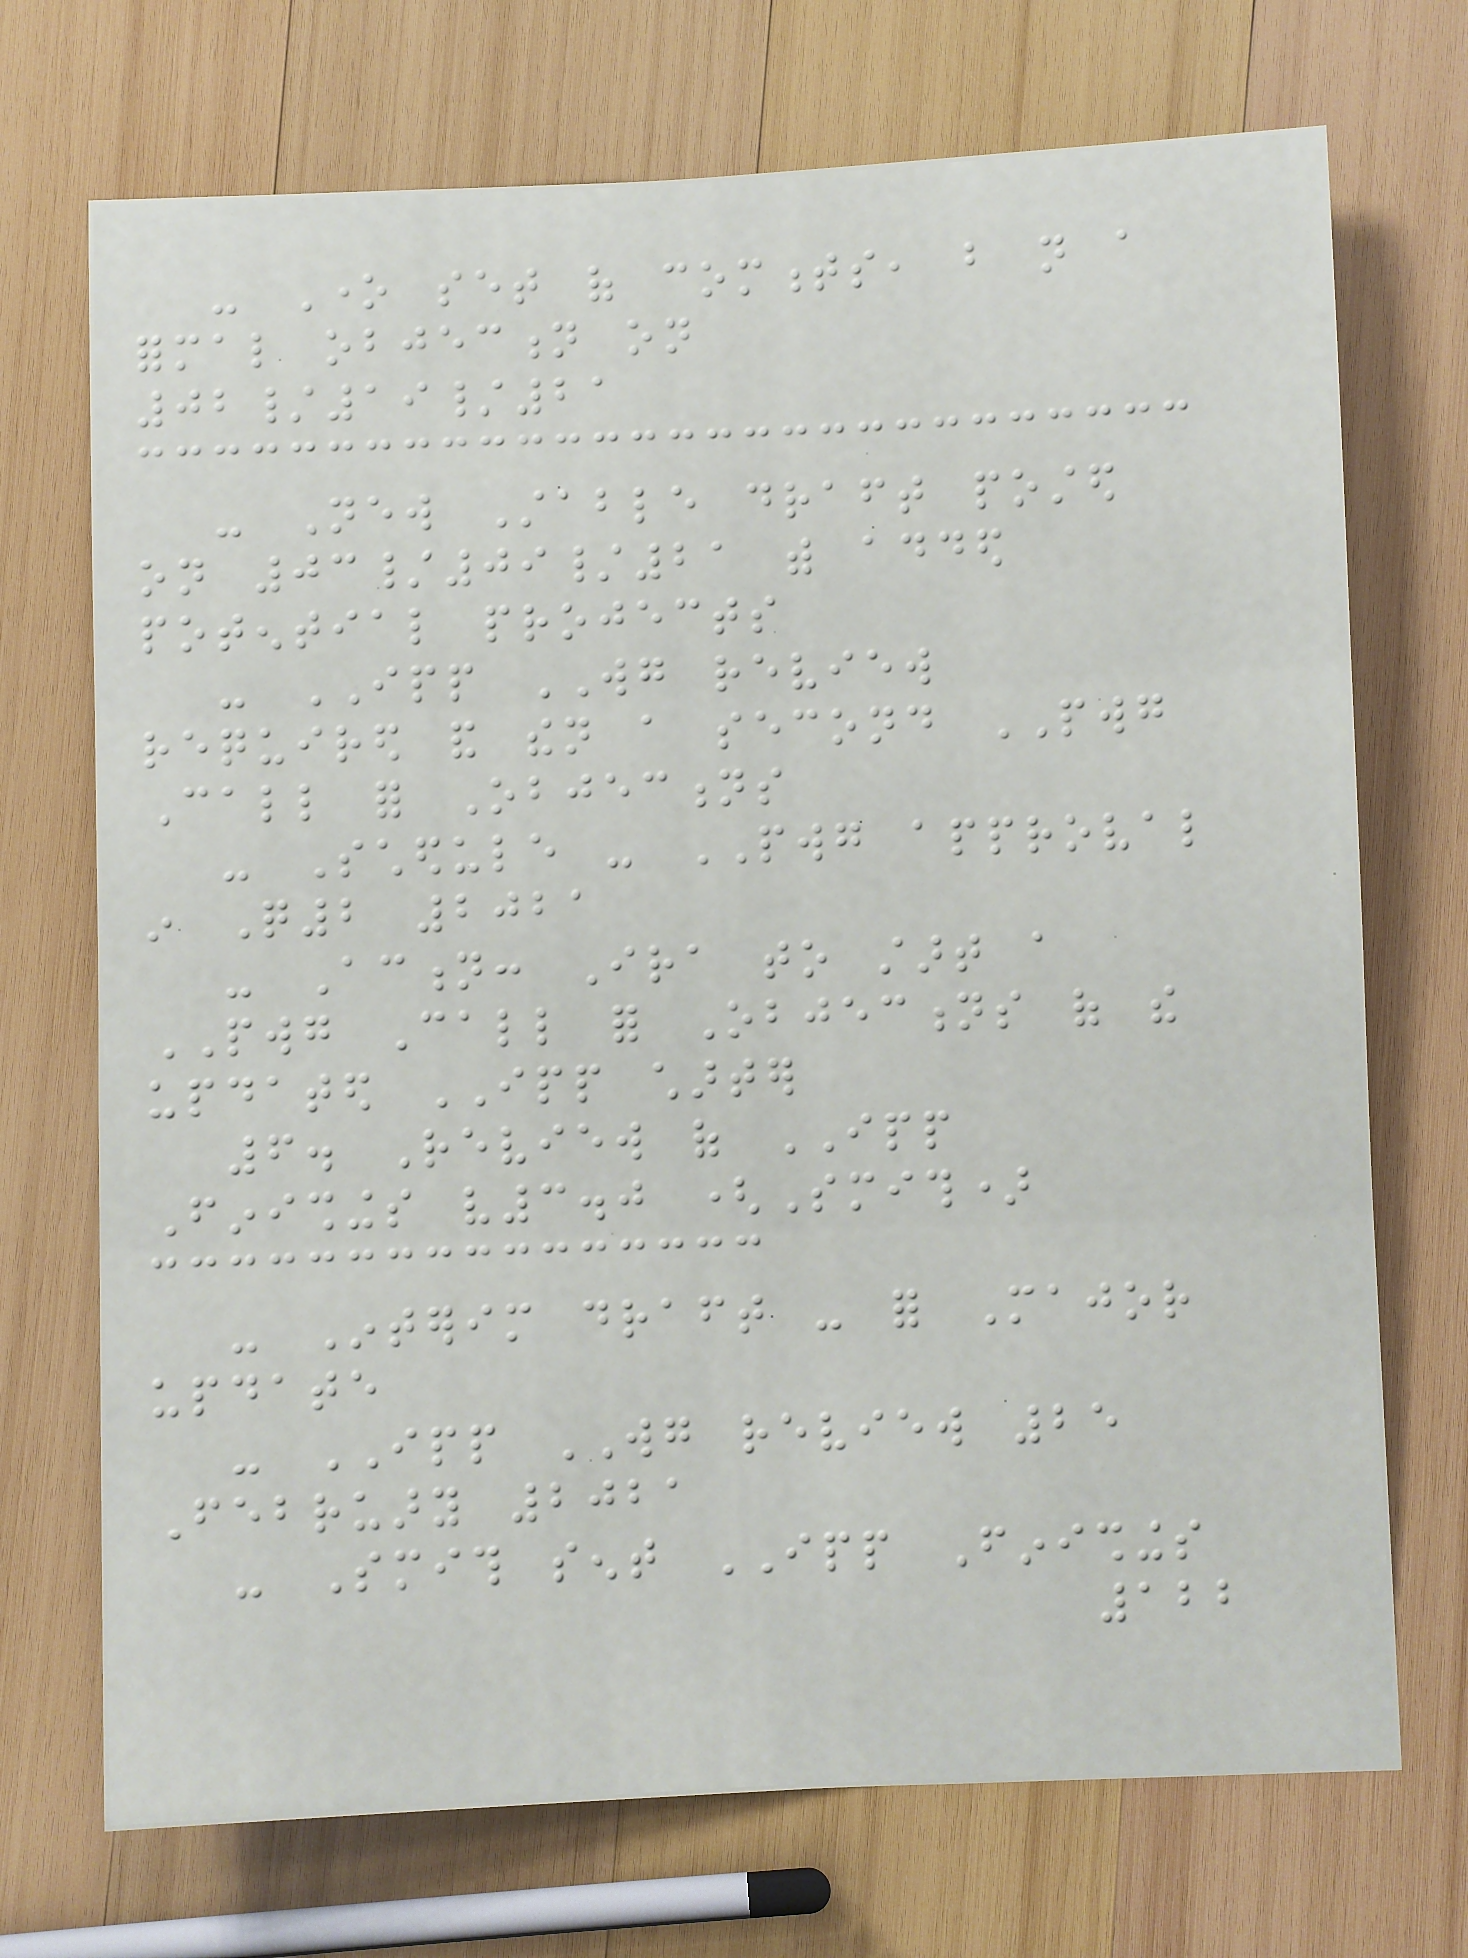- One set of comments, but not a
formal objection on
02/19/21
- New Stable draft posted
on 03/09/21 with added
potential projects
- IPP WG review
required and then a second PWG
Call for Objections
- Schedule - PWG approval
in Q2 2021
- Action: Ira to start a
PWG Call for Objections of the
updated IPP charter
6. Review of IPP
Finishings v3.0 (Smith)
- Interim draft - for Major
update
- IPP WG review 25
February 2021
- Smith sent IPP Finishings
122
